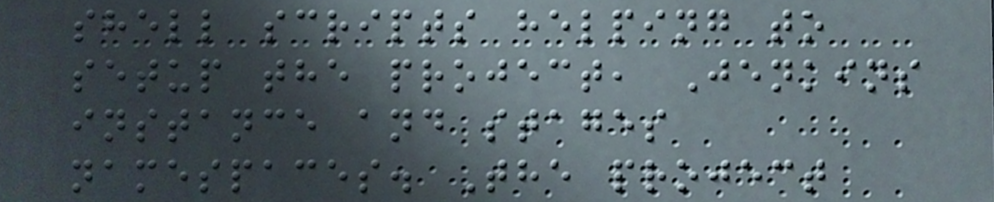shell scripts helping to
setup the project, Jenkins
instance and stages
namespaces. The project
